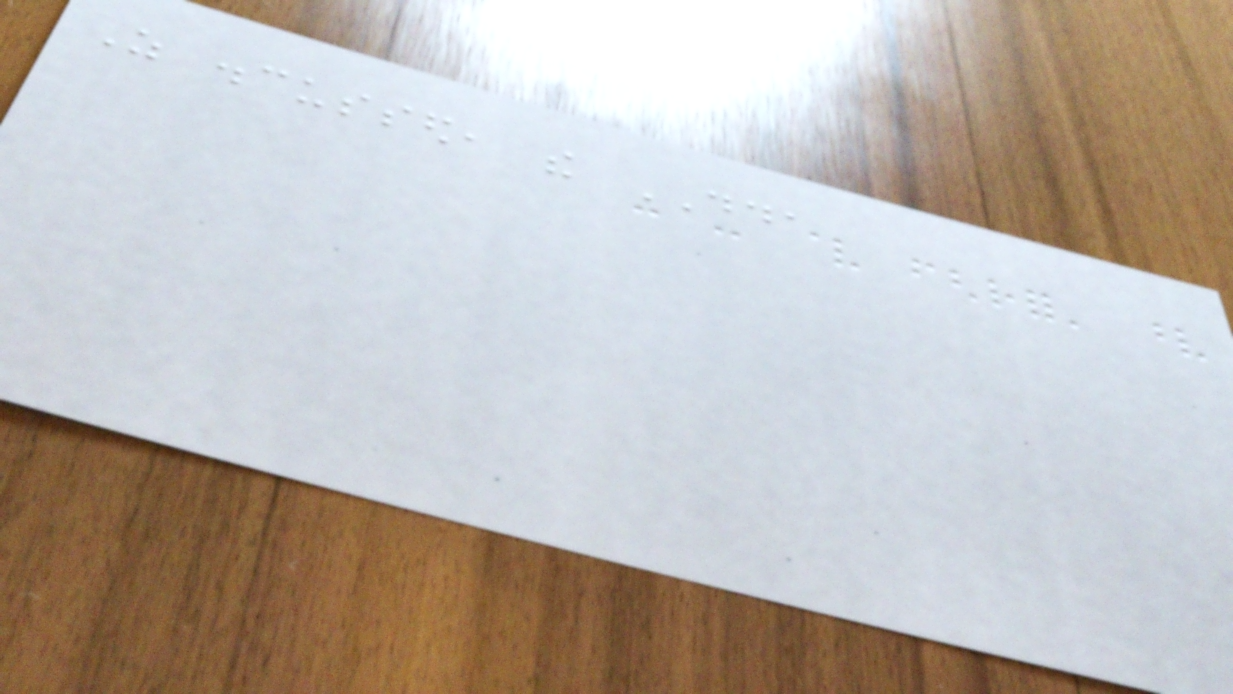As discussed, the DDA
